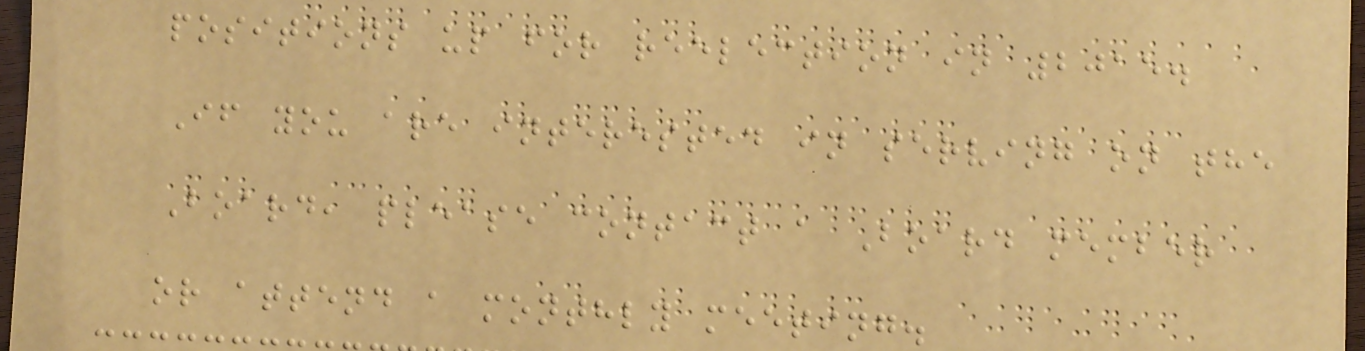positions up for reelection in 2015.
If you are interested in serving on the
Board, please contact a Board member
or attend a monthly meeting.
